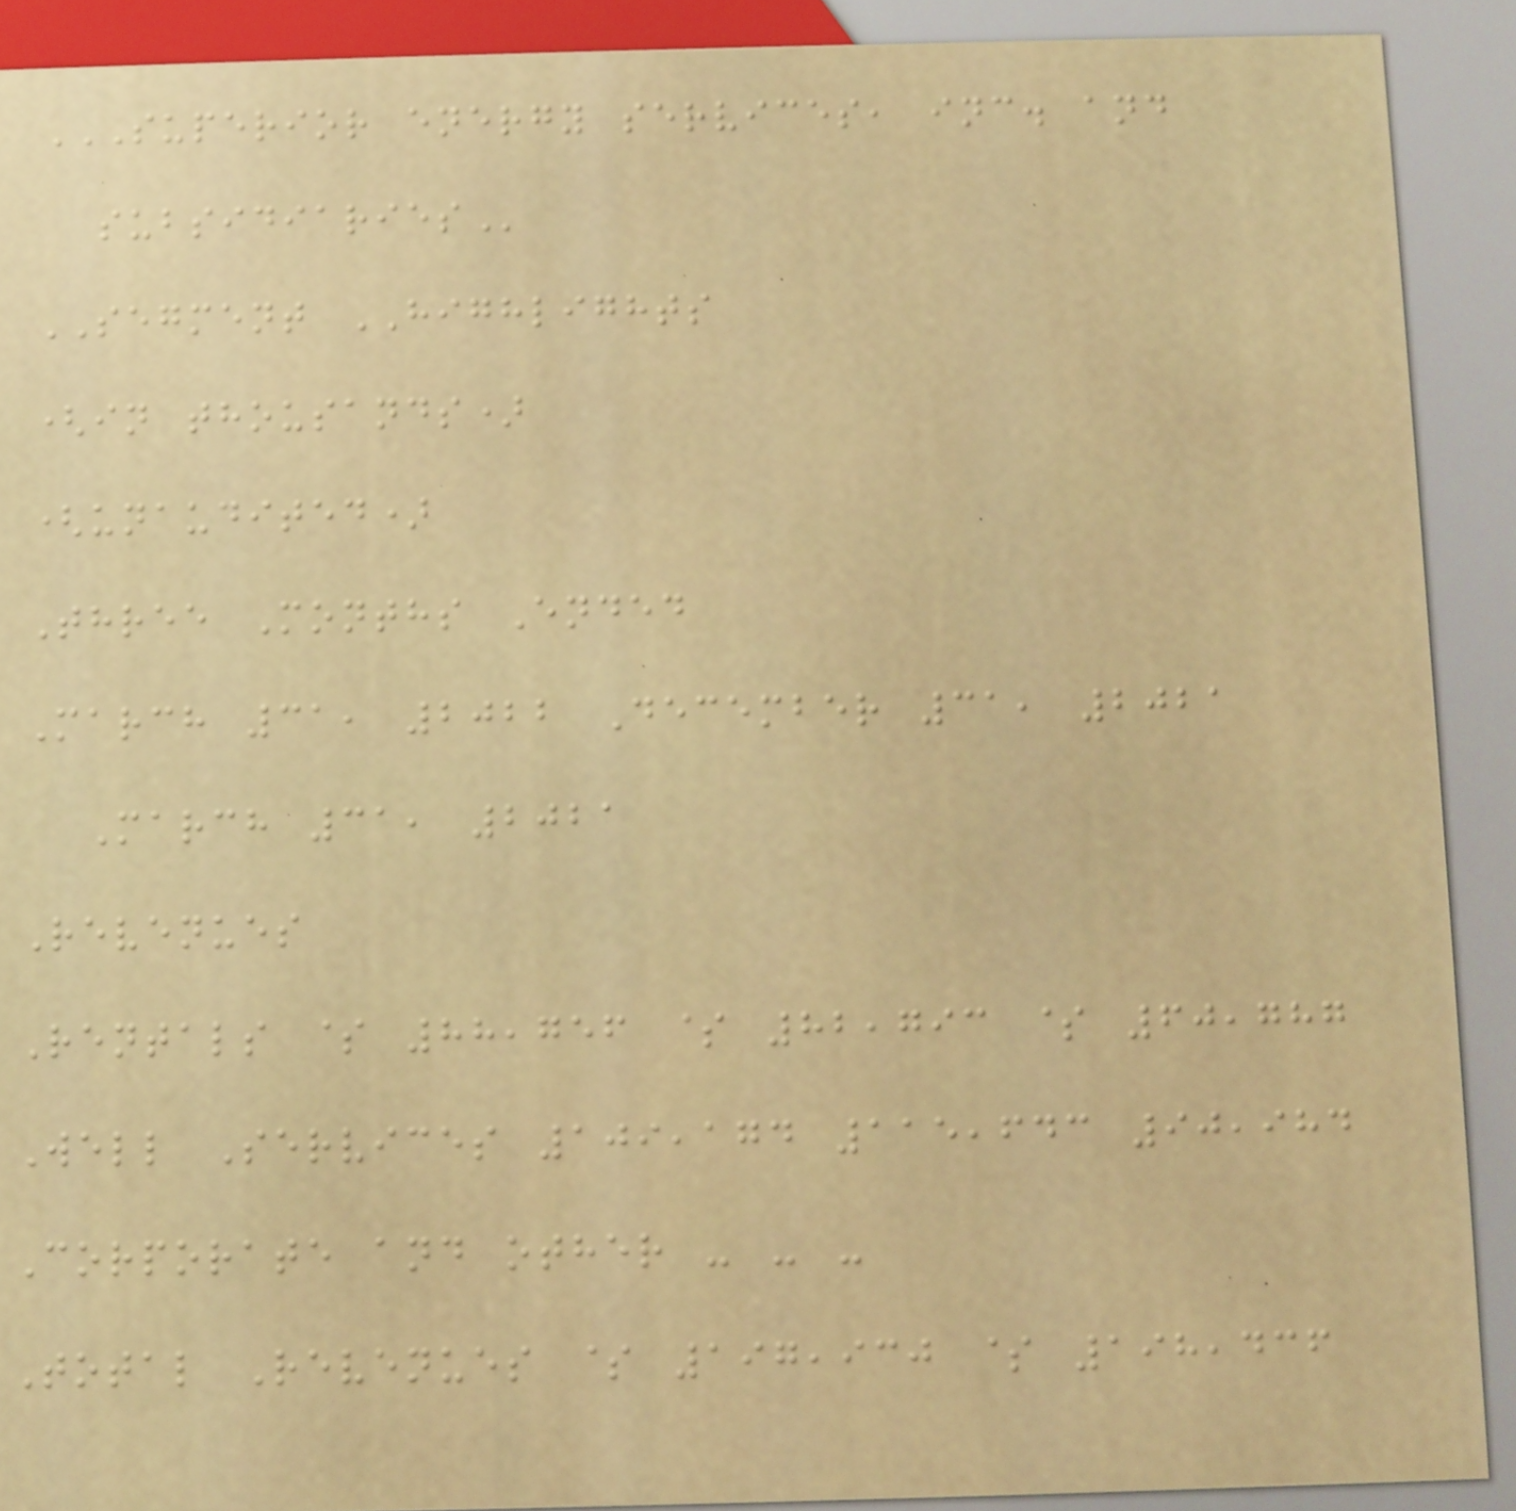SUPERIOR ENERGY SERVICES, INC. AND
SUBSIDIARIES
SEGMENT HIGHLIGHTS
(in thousands)
(unaudited)
Three Months Ended
March 31, 2022 December 31, 2021
March 31, 2021
Revenues
Rentals $ 88,756 $ 82,793 $ 60,787
Well Services 109,174 115,643 90,984
Corporate and other - - -
Total Revenues $ 197,930 $ 198,436
